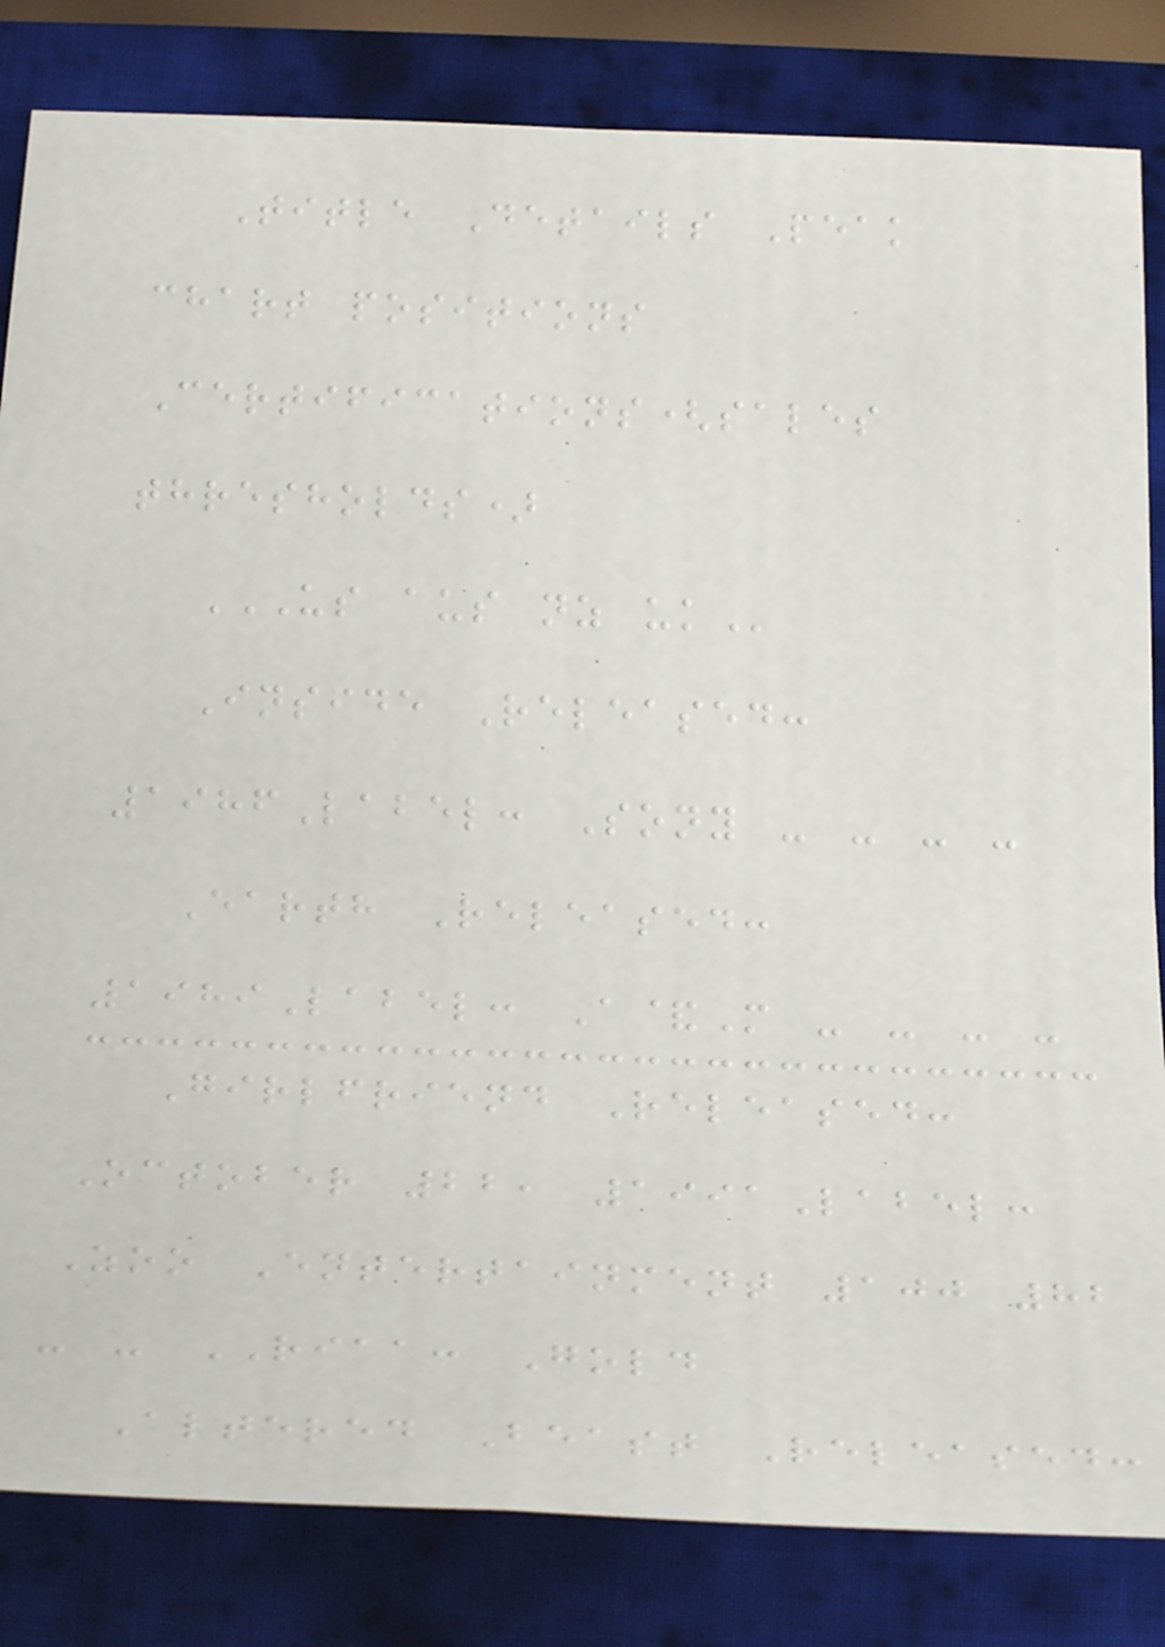Title Details Peak
chart positions
Certifications(sales
thresholds)
US AUS NZ UK
Inside Released:
1986Label: Sony - - - -
Earth Released:
1989Label: A&M - - - -
Girlfriend Released:
October 22, 1991Label:
Zoo Entertainment 100 82
- - RIAA: Gold
Altered Beast Released:
